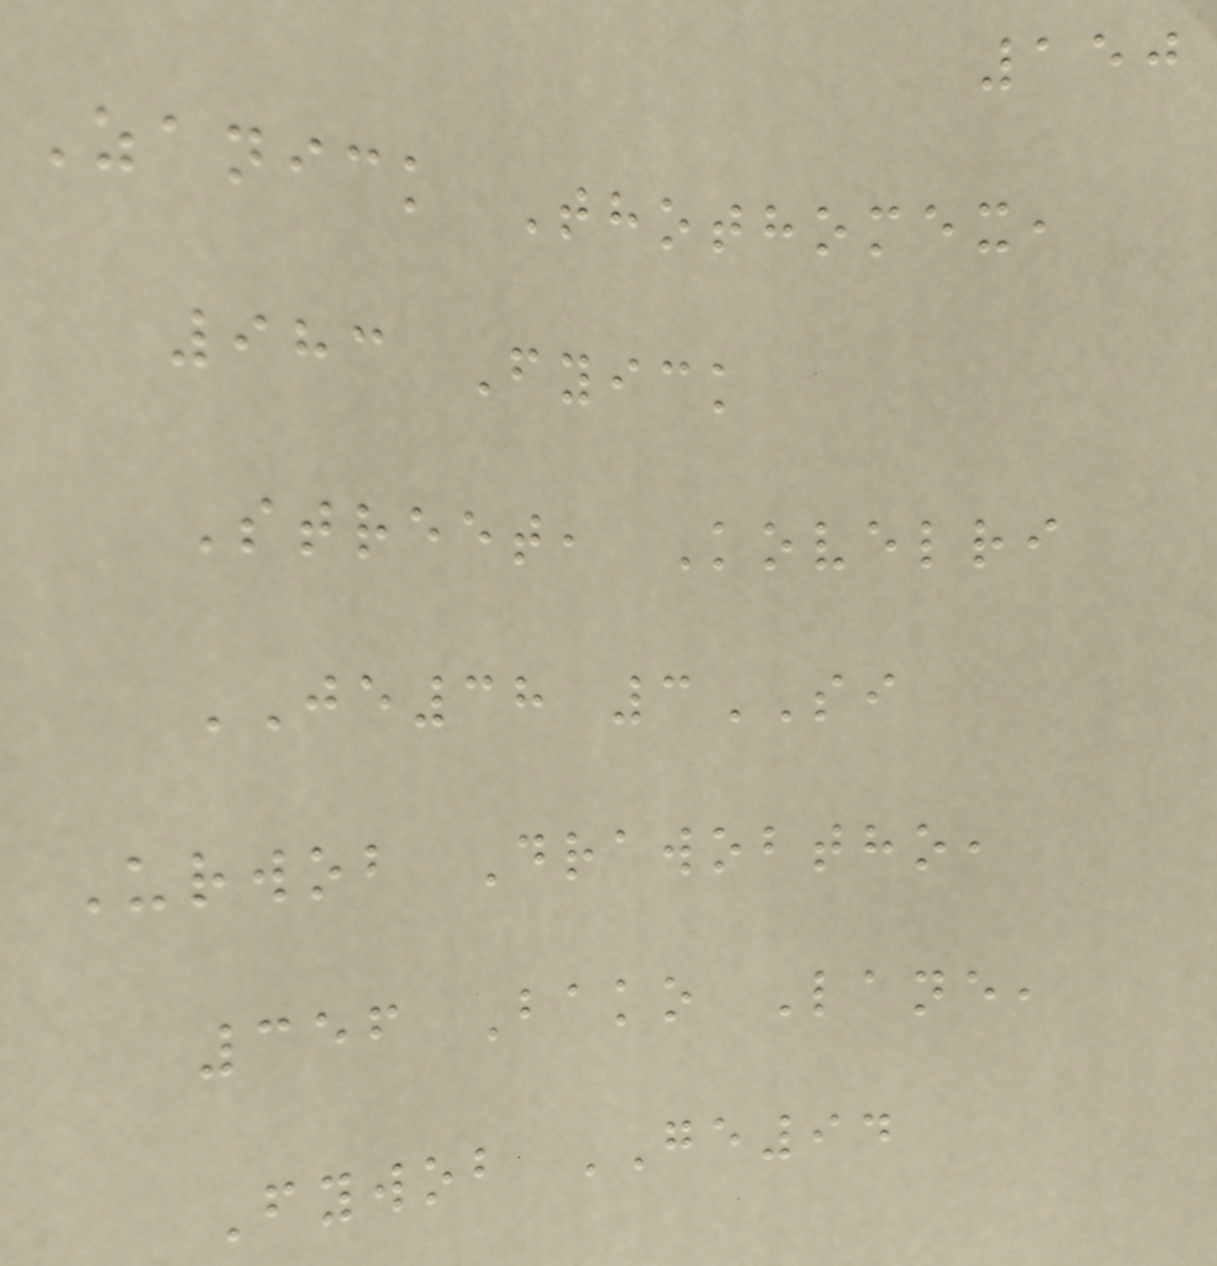150
Zanick Thothomex,
983 Fyick
Street, Kovelri
JE38 3SI
Urwob Drawobtho,
356 Bako Lane,
Fywob GE94
